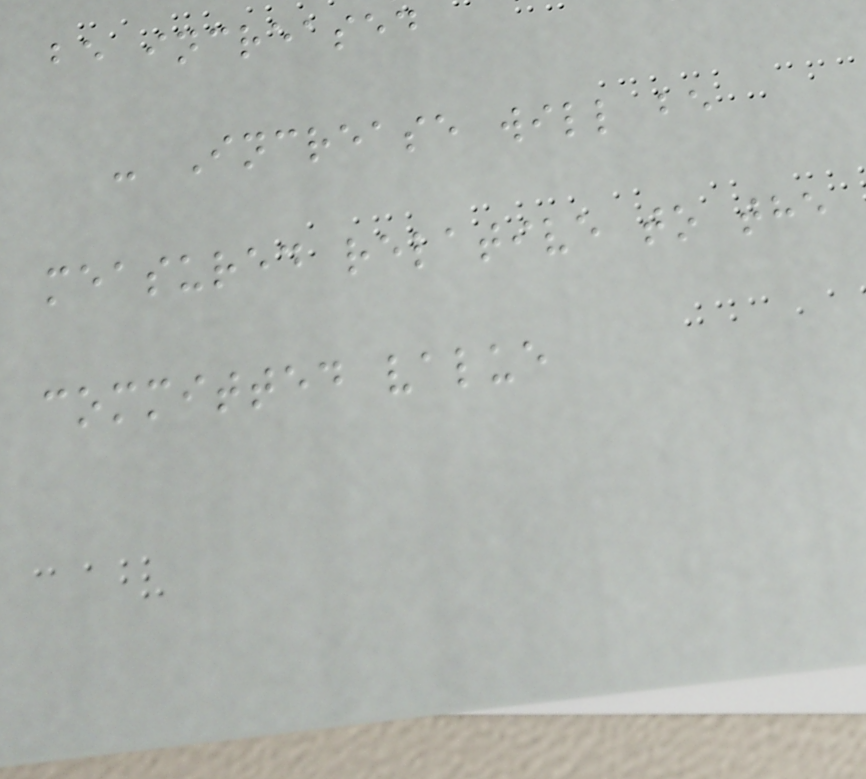be increased
- Increase will be
measured relative to the
committed value
